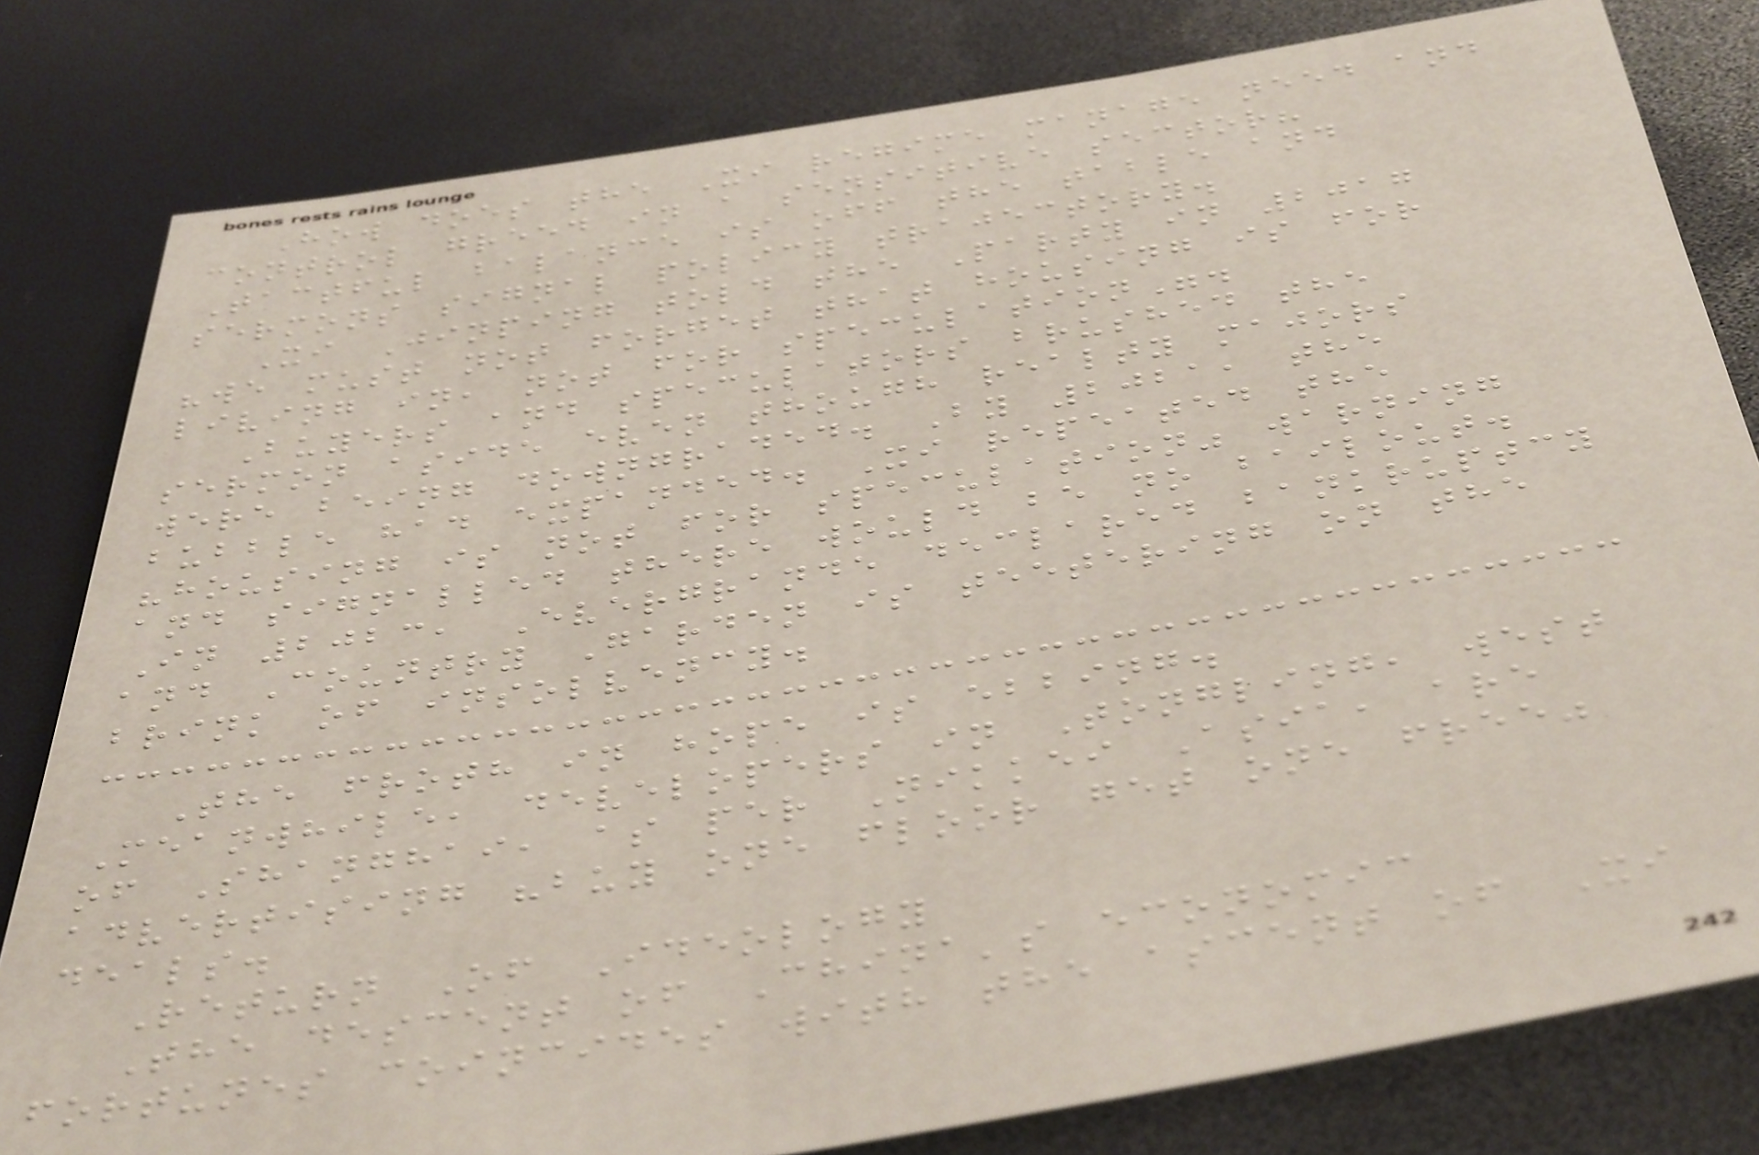How does the Xi regime manage need and
control greed in a sensitive sector?
Tactful balance is off the table and
sermons signal policy trajectory.
Xi Jinping told the Party in 2017
"we must not forget that housing is for
living in, not for speculation".
Buyers and speculators brushed the
sermon aside even though realty majors
were being downgraded. By 2021, the
bubble had expanded. Xi repeated the
"housing is not for speculation" warning
and signalled there would be no bailout.
In 2023, Evergrande declared bankruptcy
and Country Garden is teetering on the
brink of insolvency.
The froth in hope is ebbing.
Meanwhile, developers in Tongling, west
of Shanghai, as per Nikkei Asia, are
advertising "buy one floor get one free"
deals.
Return Of Ideology
The descent of China's economic
fortunes coincides with the ascent of Xi
